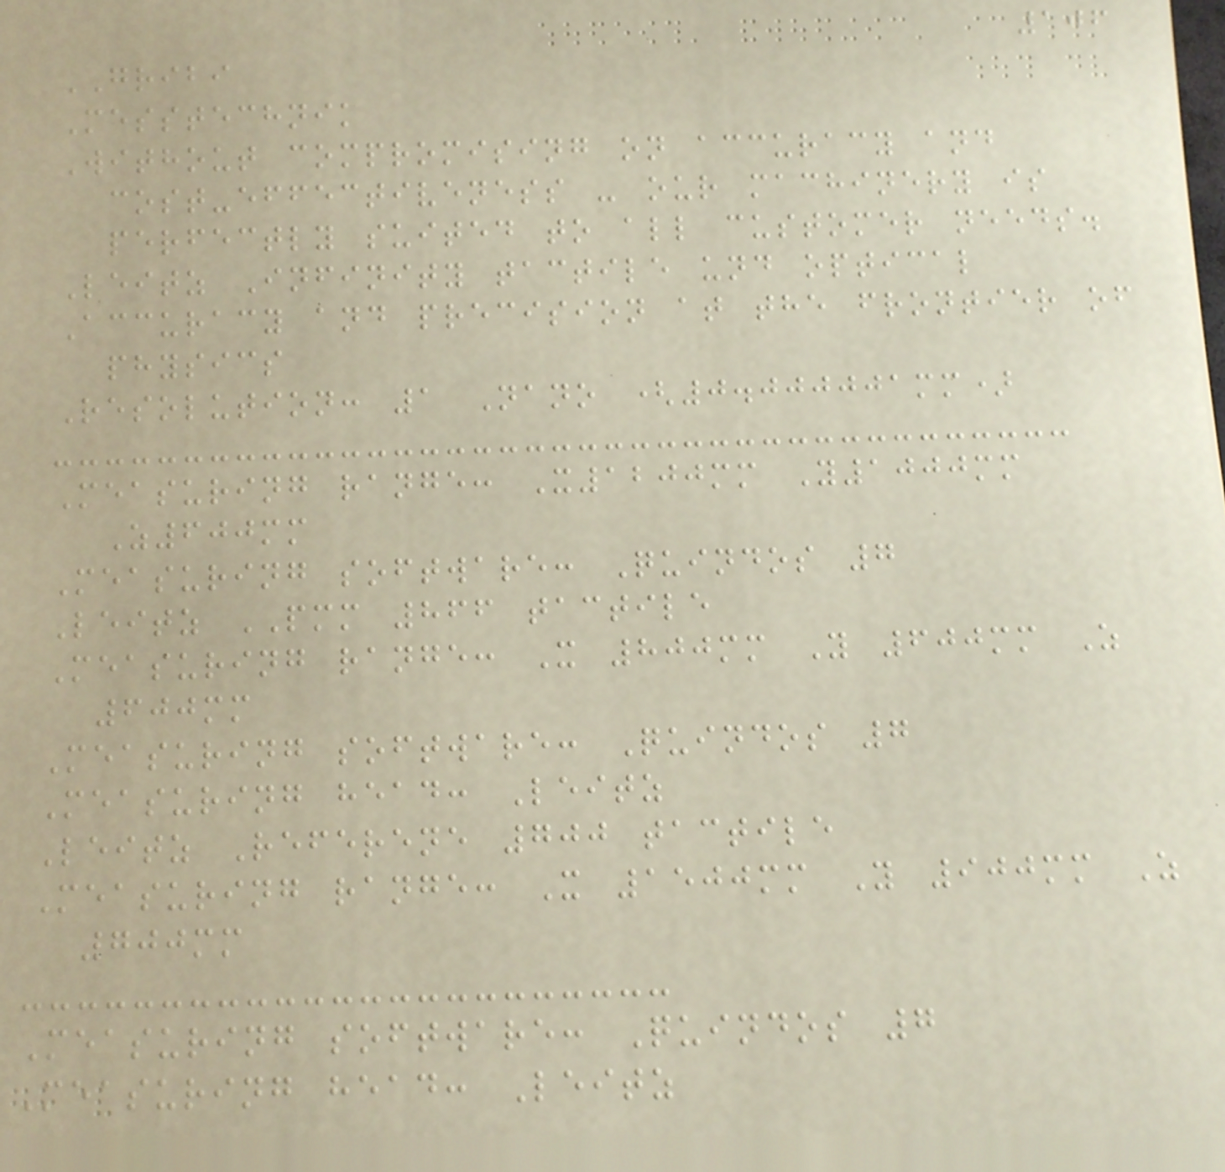106
GRIBI
Messtechnik
Without compromising on accuracy and
cost-effectiveness - our machinery is
perfectly suited to all customer needs.
Leitz Infinity tactile und optical
Accuracy and precision at the frontier of
physics
Resolution: 1 Nano (0.000001mm)
Measuring range: X1200mm Y1000mm
Z600mm
Measuring software: Quindos 7
Leitz PMM 866 tactile
Measuring range: X 800mm Y 600mm Z
600mm
Measuring software: Quindos 7
Measuring head: Leitz
Leitz Referene 700 tactile
Measuring range: X 1500mm Y 900mm Z
700mm
Measuring software: Quindos 7
Measuring head: Leitz
